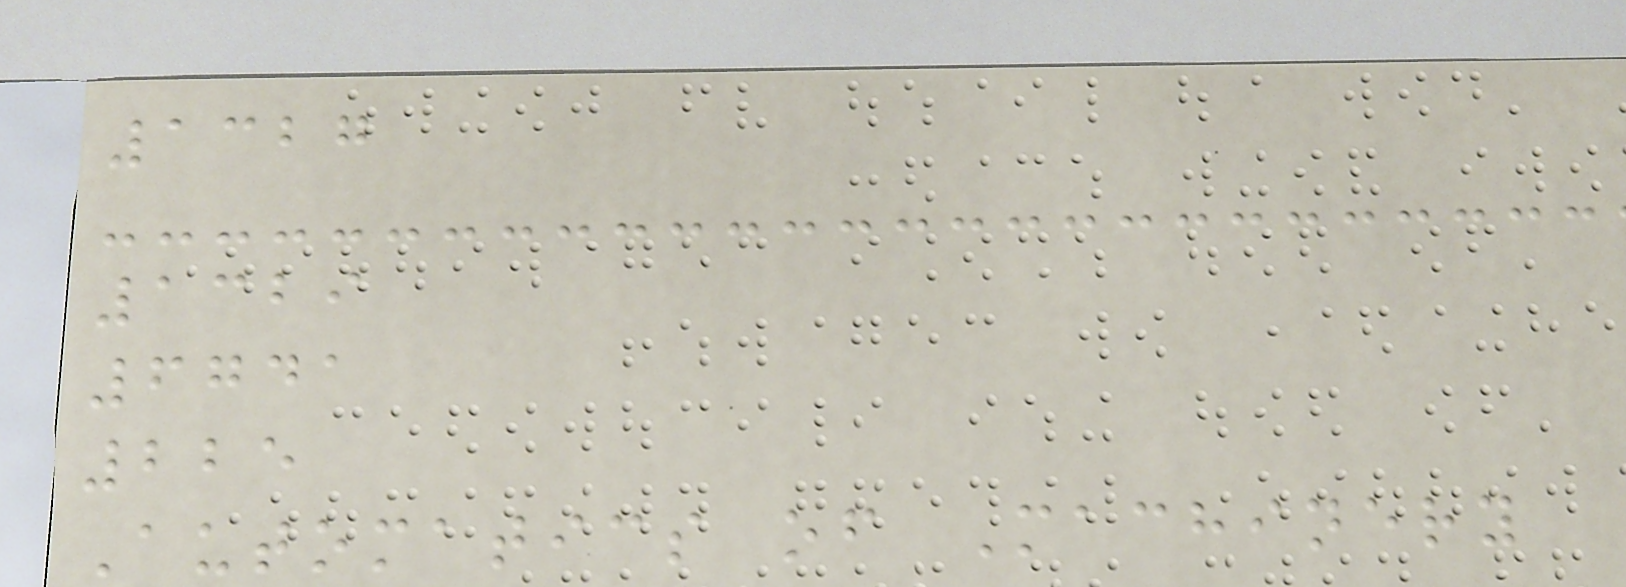1327
1329
6741
225
Automatics of Machinery
